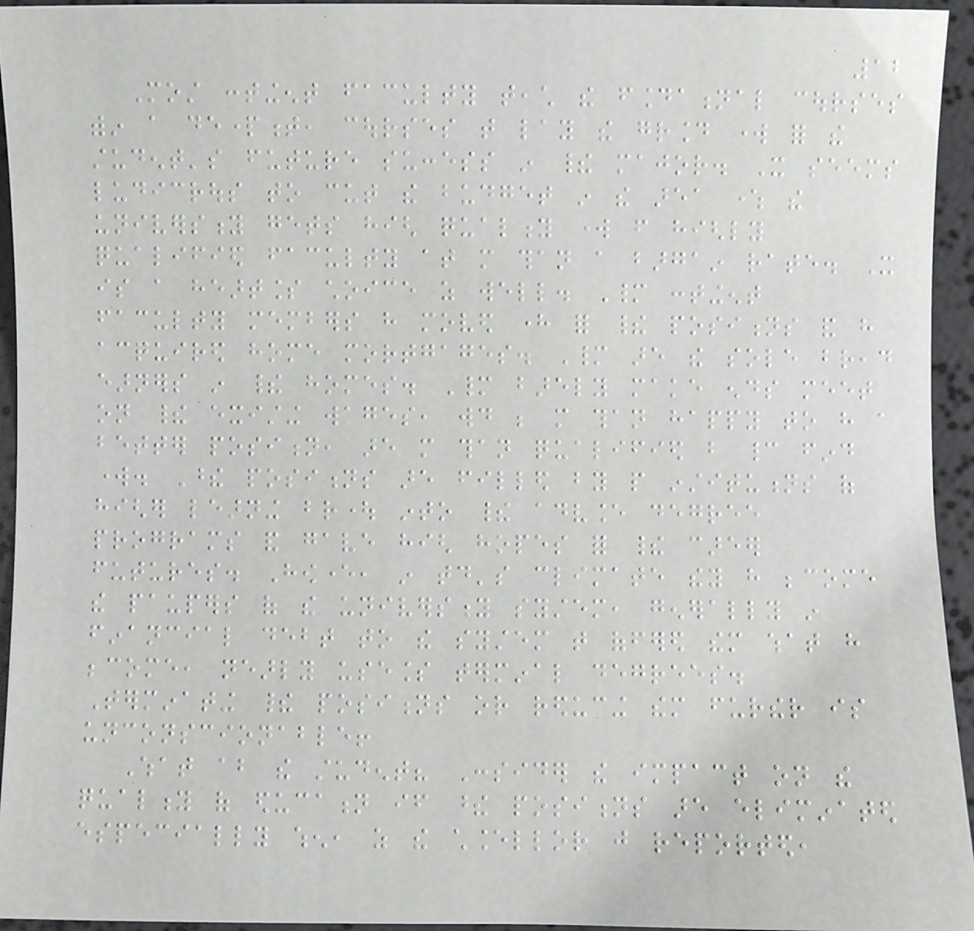12
Most contingent faculty teach the foundational courses
within a department, courses that lay the ground work for the
student's future success in their major. It seems
ludicrous to cut the budget in the area where the
university gets high quality work from highly
qualified faculty at more than a bargain rate. It
is a heartless choice as well. Many contingent
faculty members have moved here for their positions and have
acquired home mortgages. Many are the sole bread
earners in their homes. Many barely make ends meet
on their existing wages, would be more than happy to have a
better position, are more than qualified but cannot find
work. These positions are filled by people institutions of
higher learning brought into their advance degree
programs and gave high hopes for their career
futures. However, in today's climate they have become
the paupers of the university system, generally in
financial debt to the system that offered them what have
become, nearly useless terminal degrees.
Terminating their positions or reducing them further is
unconscionable!
What about the student? Consider the impact on the
quality of education if these positions are eliminated
especially when, as the chancellor just reported,
